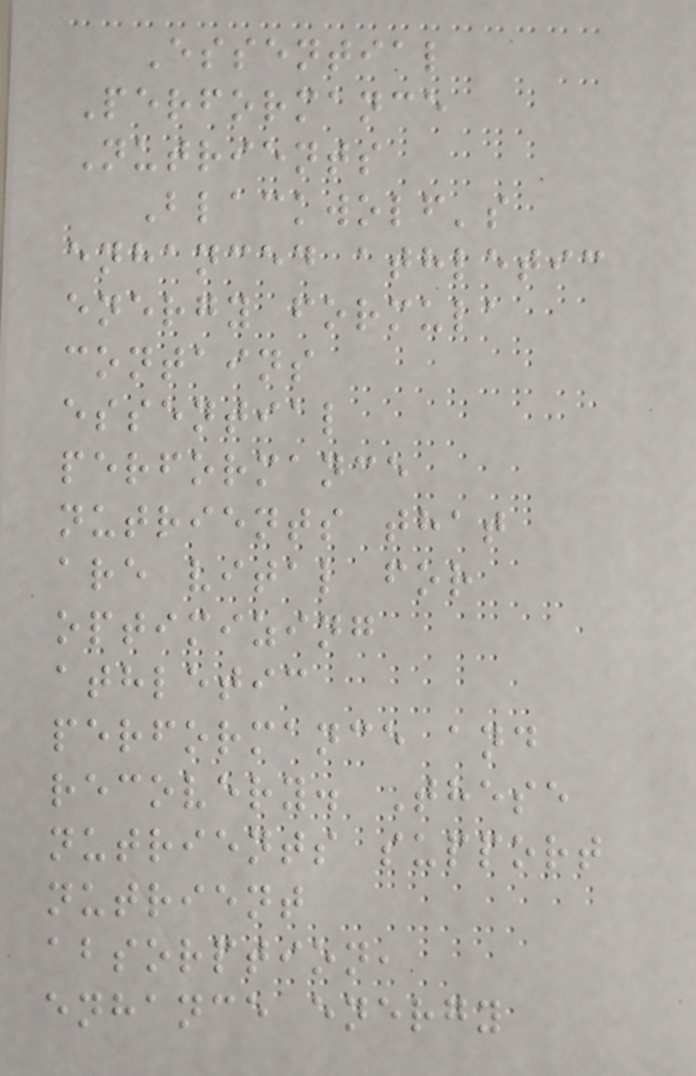Essential
Performance
Nutrients
Blackwolf's
enhanced athletic
energy formula
contains
essential
performance
nutrients that
are vital for
optimizing
athletic
performance and
recovery. These
nutrients support
nutrient
absorption,
enhance energy
